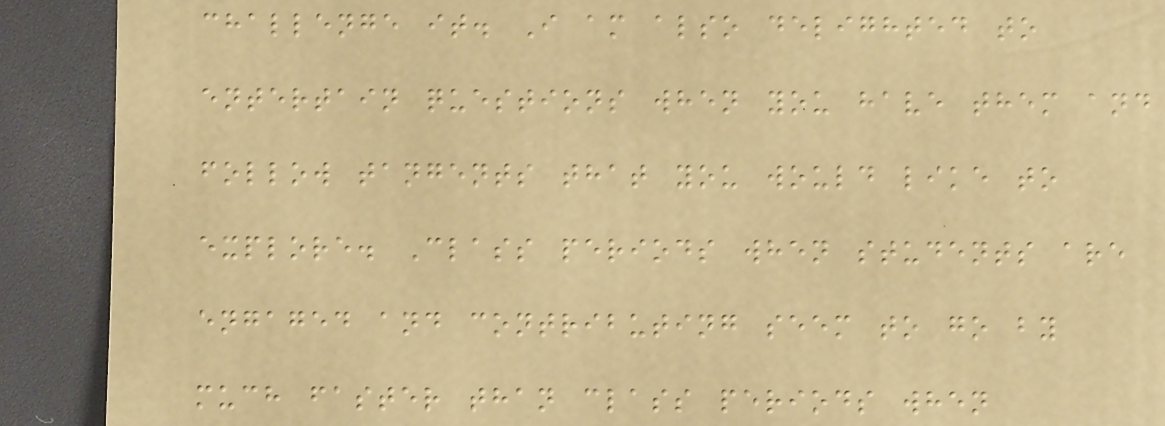challenge it. I am also delighted to
entertain questions when you have them and
follow tangents that you would like to
explore. Class periods when students are
engaged and contributing seem to go by
much faster than class periods when
